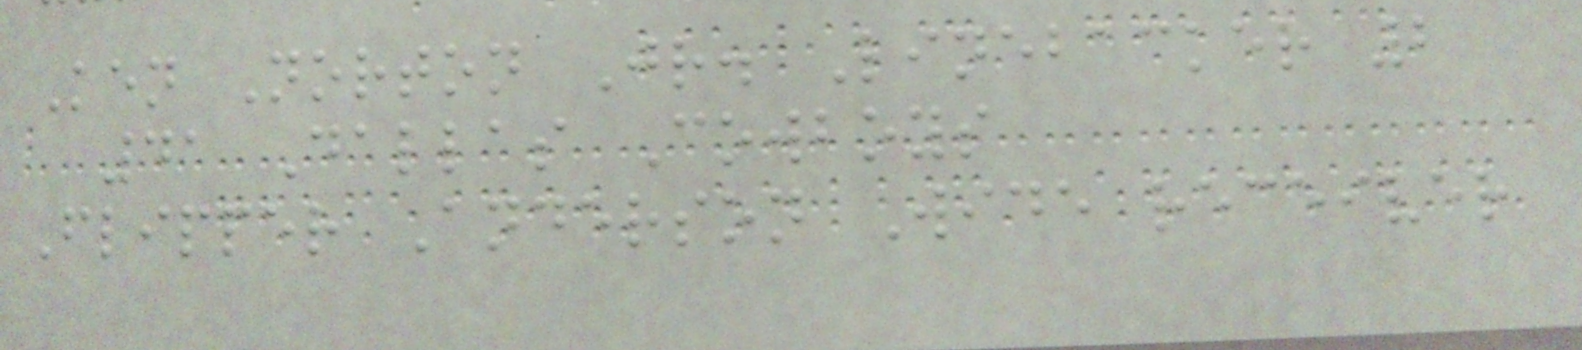Ken Norton Jr. Linebacker 2
41 Dallas Cowboys
Flipper Anderson Wide receiver
